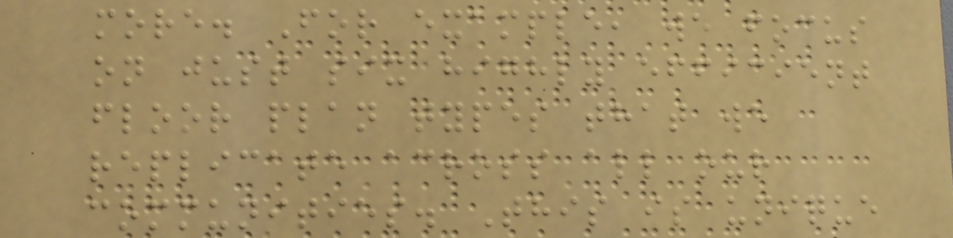more. For example, we focus
on just six highly efficient
floor plan types that we
replicate across all our
communities. This is unique
